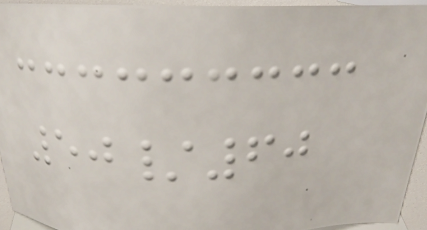50/60
